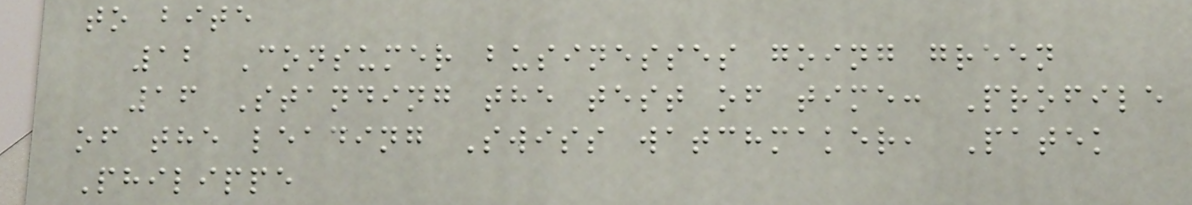to bite
12 Consumer businesses going green
16 Standing the test of time: Profile
of the leading Swiss watchmaker, Patek
Philippe
